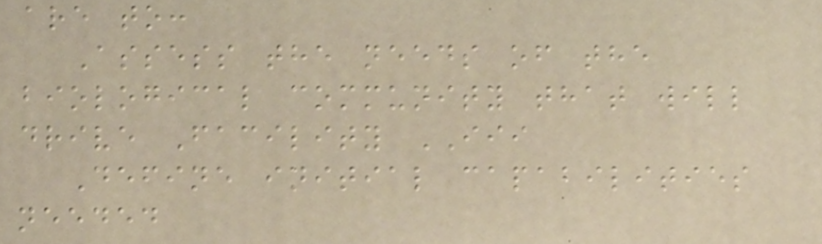are to:
Assess the needs of the
biological community that will
drive Facility III
Define initial capabilities
needed
